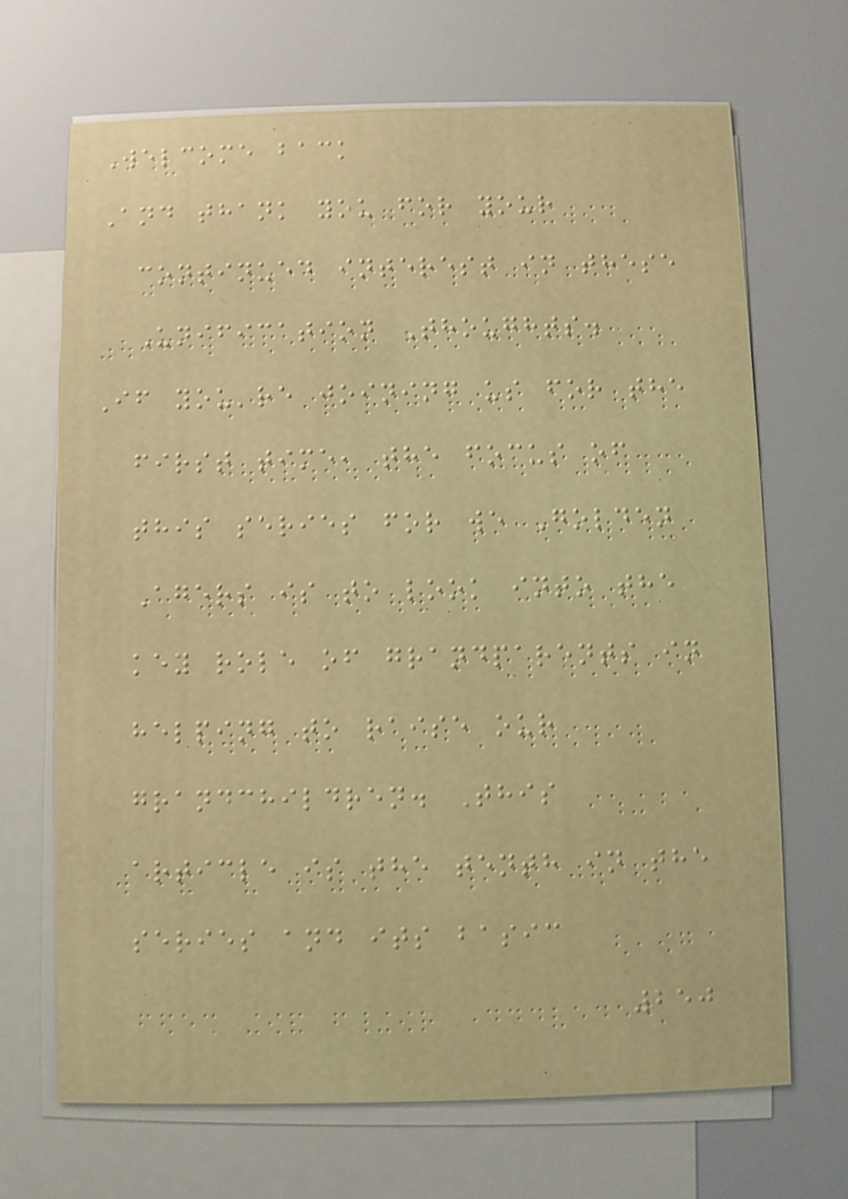Welcome back
And thank you for your
continued interest in these
Unification Thoughts.
If you're joining us for the
first time, the focus of
this series for we Golden
Agers is to look into the
key role of grandparents in
helping to raise our
grandchildren. This
article is the tenth in the
series and its basic
250
